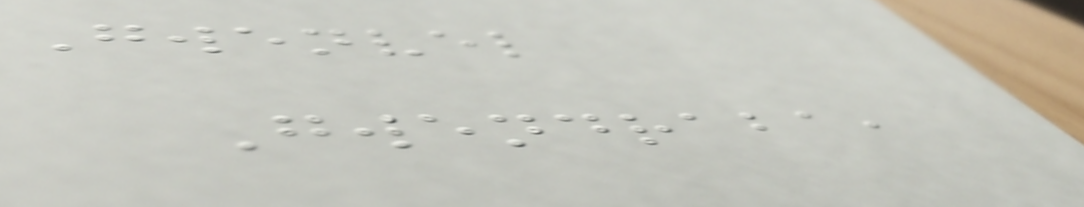Gwenvel
Gwendraba,
